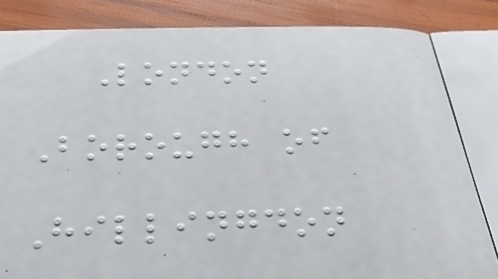London
Borough of
Hillingdon
